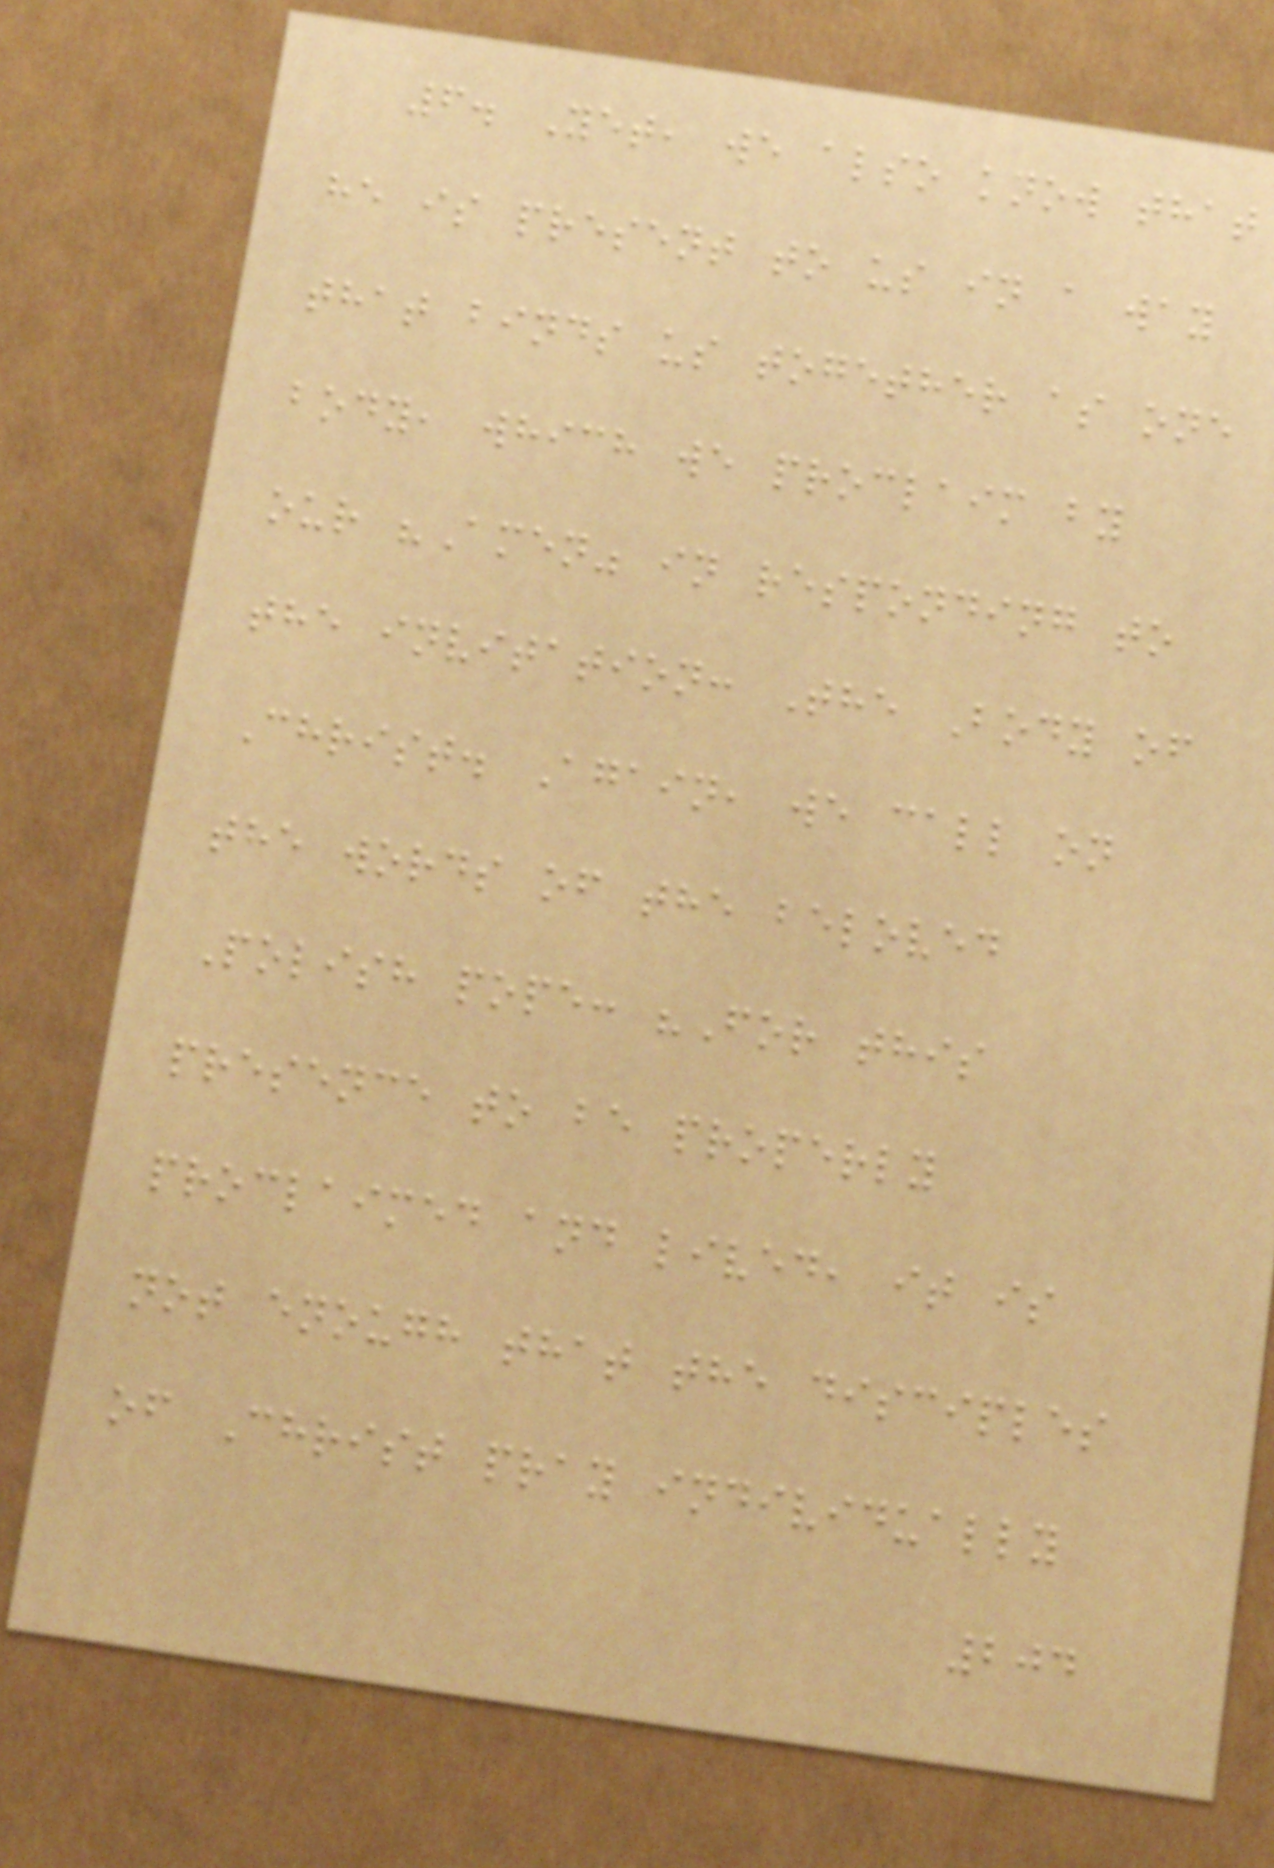6. Yet, we also know that
he is present to us in a way
that binds us together as one
body, which we proclaim by
our "Amen" in responding to
the invitation: The Body of
Christ. Again, we call on
the words of the beloved
Polish pope: "For this
presence to be properly
proclaimed and lived, it is
not enough that the disciples
of Christ pray individually
204
